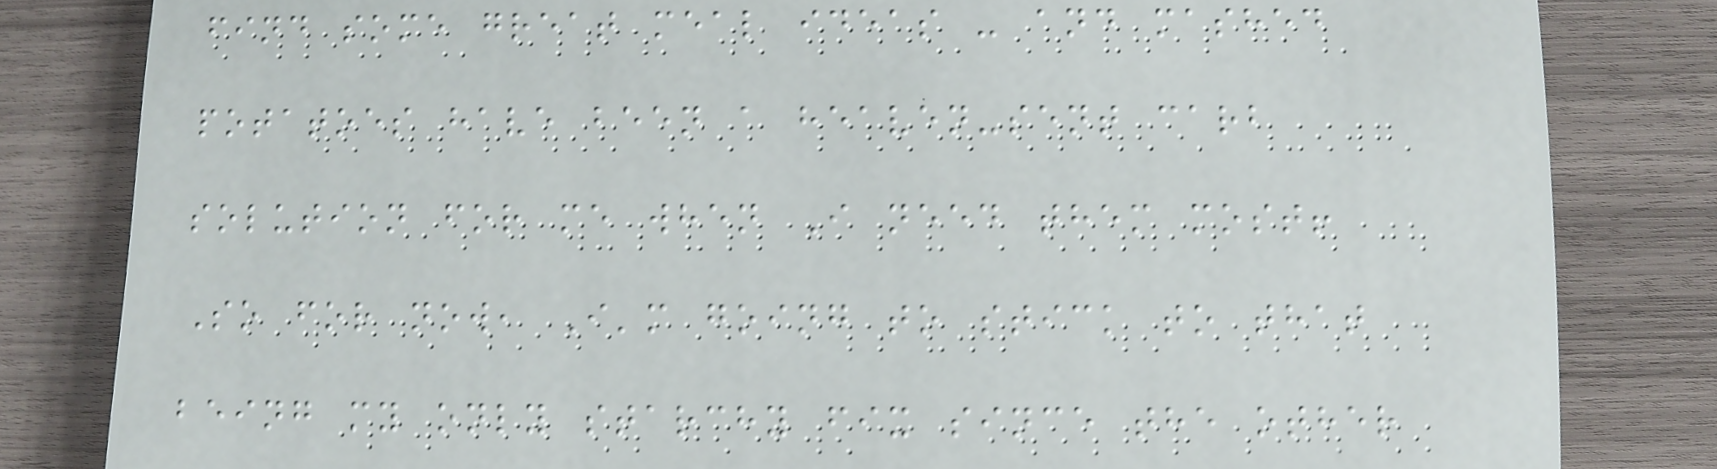find some great meal ideas - and mashed
potatoes have been a heaven-sent carb
solution for me when I need them most!
So for now, I'm going to stick to that
being my only starchy fix since the other
